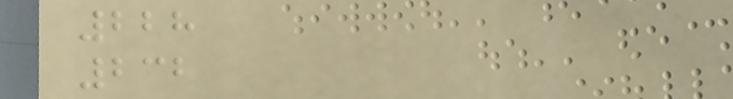228
232
